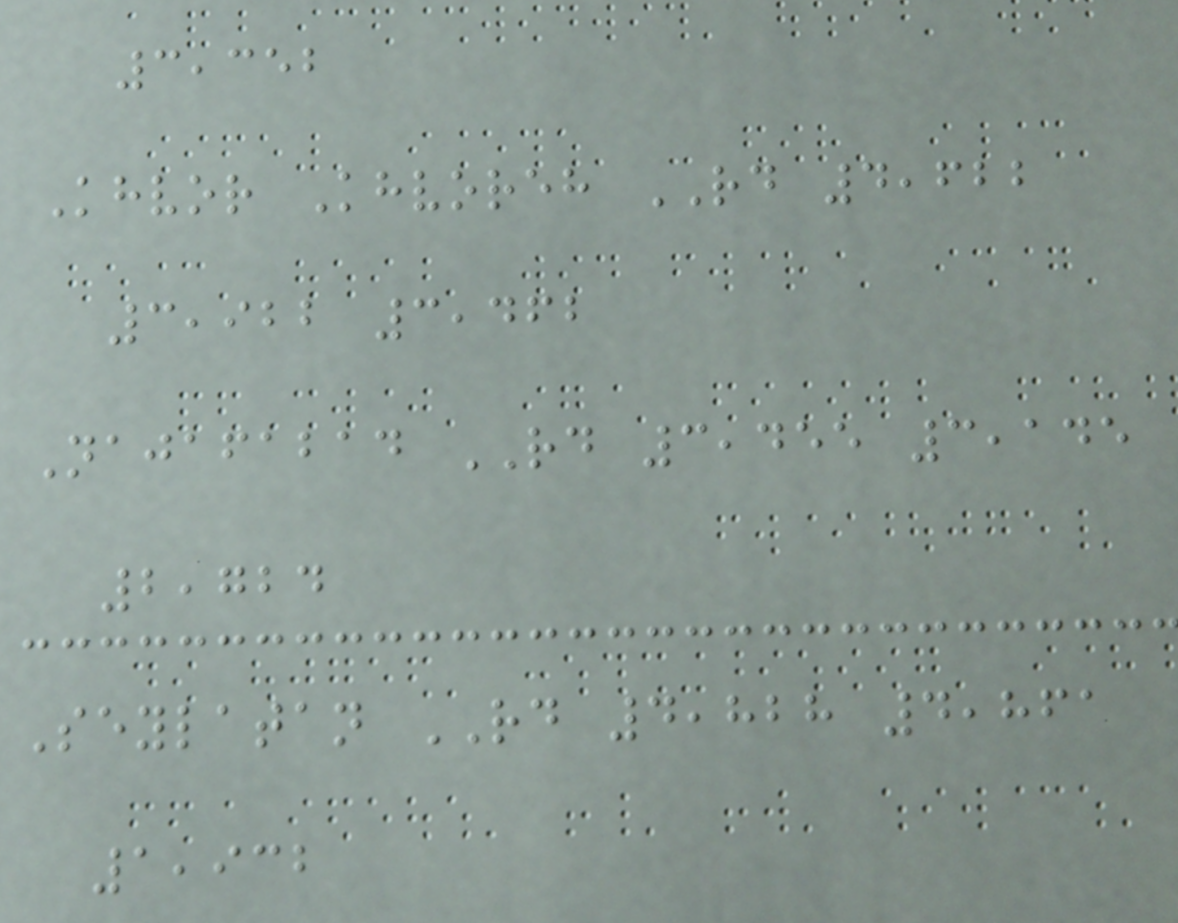3,352
Khvor Khvoreh RD 4,622
3,922 3,462
Najafabad RD 3,455 3,145
2,724
Seylatan RD 4,828 4,861
1,932
